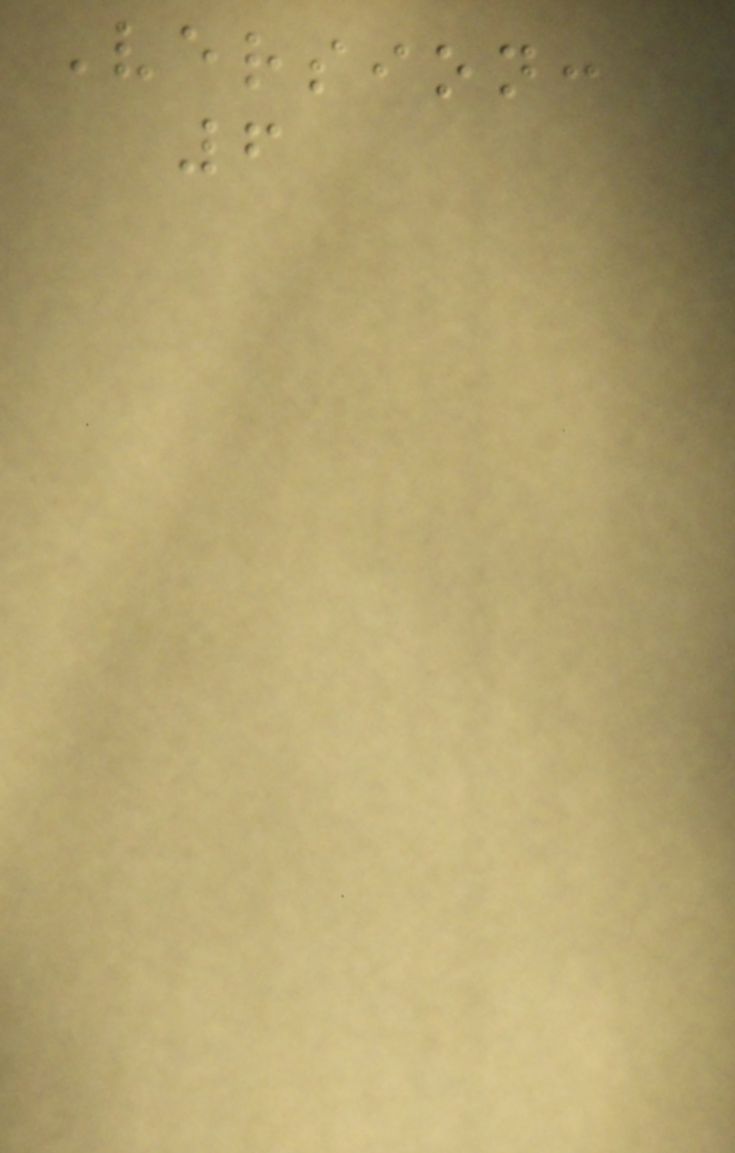Version:
6
